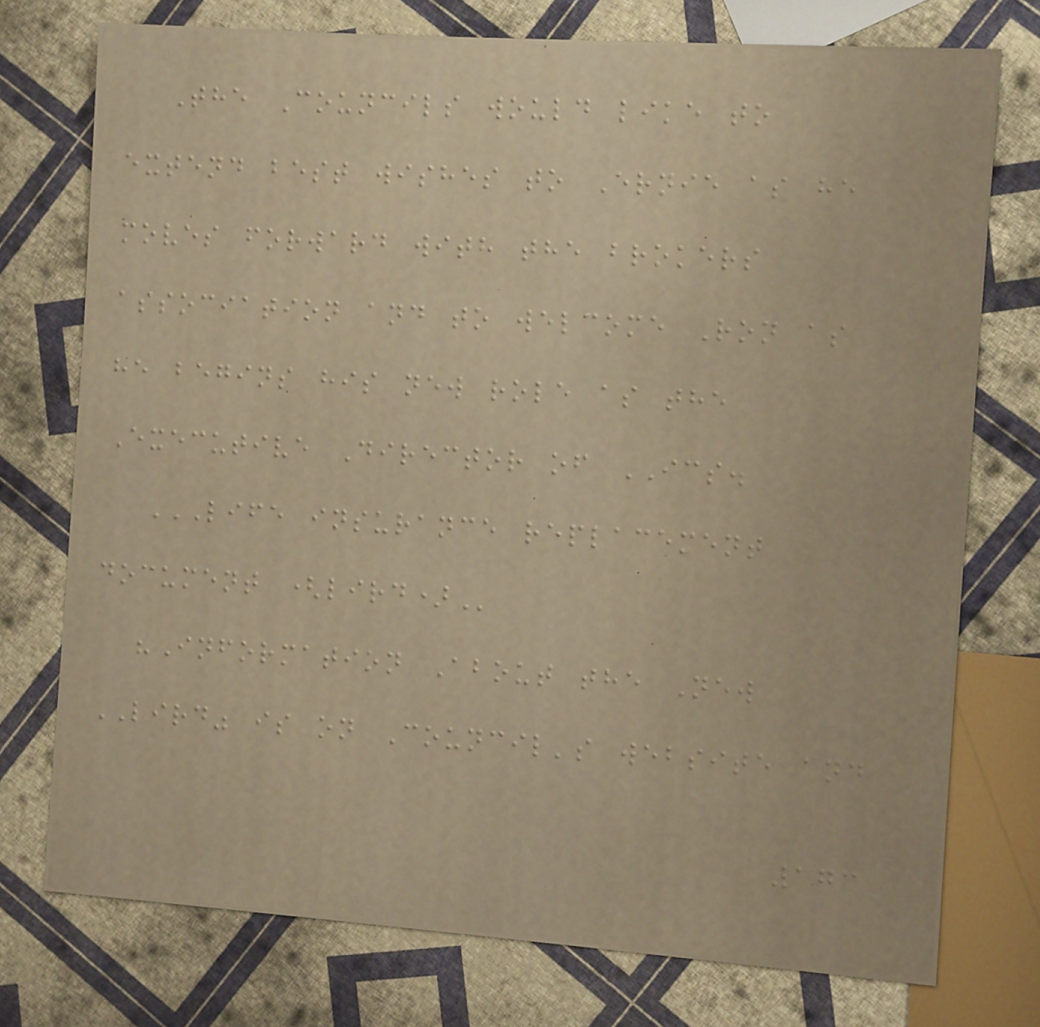The Councils would like to
extend best wishes to Ernie as he
moves forward with the brokers
association and to welcome Ron as
he begins his new role as the
Executive Director of ICS.
LIFE INSURANCE REPLACEMENT
DOCUMENT (LIRD)
"Information About the New
LIRD" is on Council's website and
173
